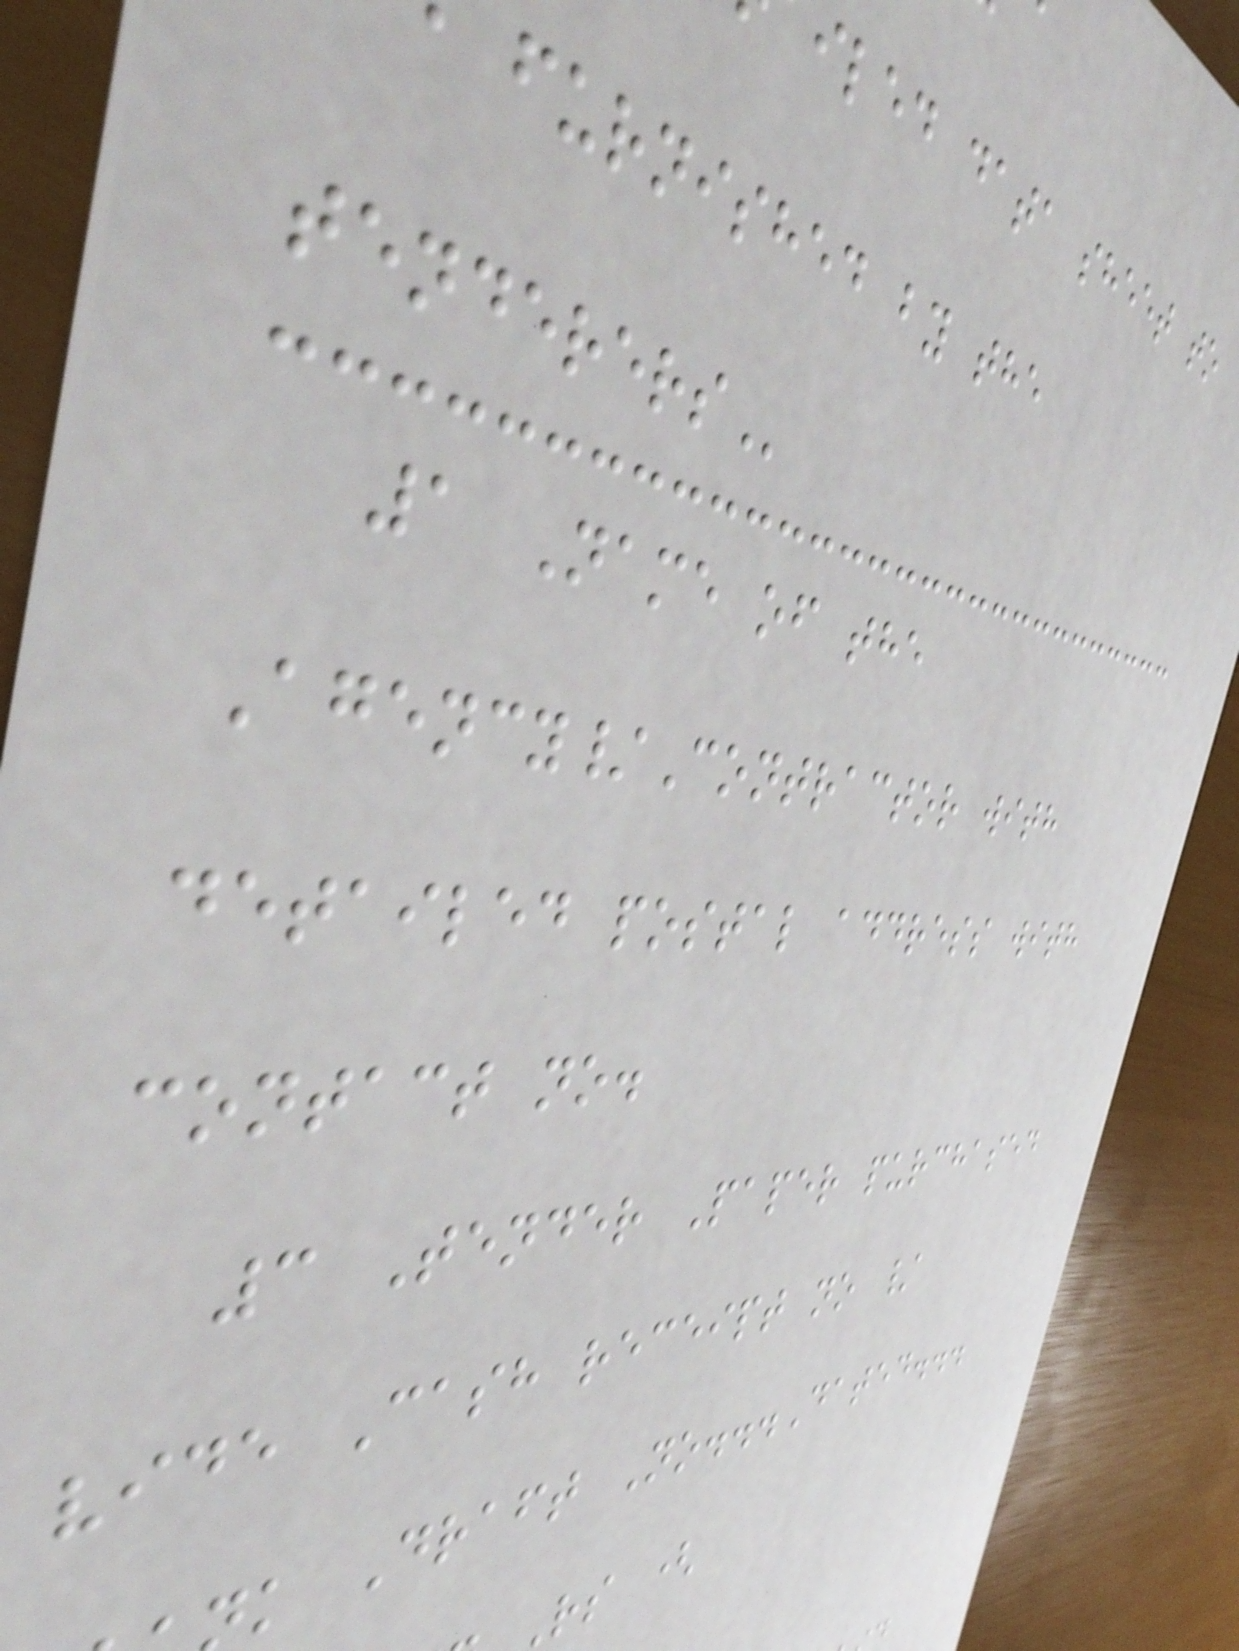iled data sheet to
furnished by the
1 Name of the
Agency/Contractor with
detailed postal address with
contact no.
3 Tender Paper purchased
vide Cash receipt no /
k Draft No...Dated...
rs (
